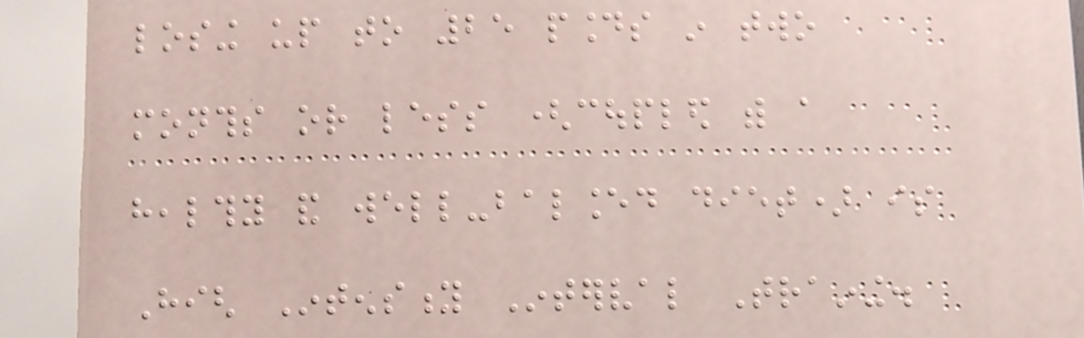losing up to 25 pounds in two
months or less (coupled with a
healthy and well-balanced diet) is
High Intensity Interval Training.
